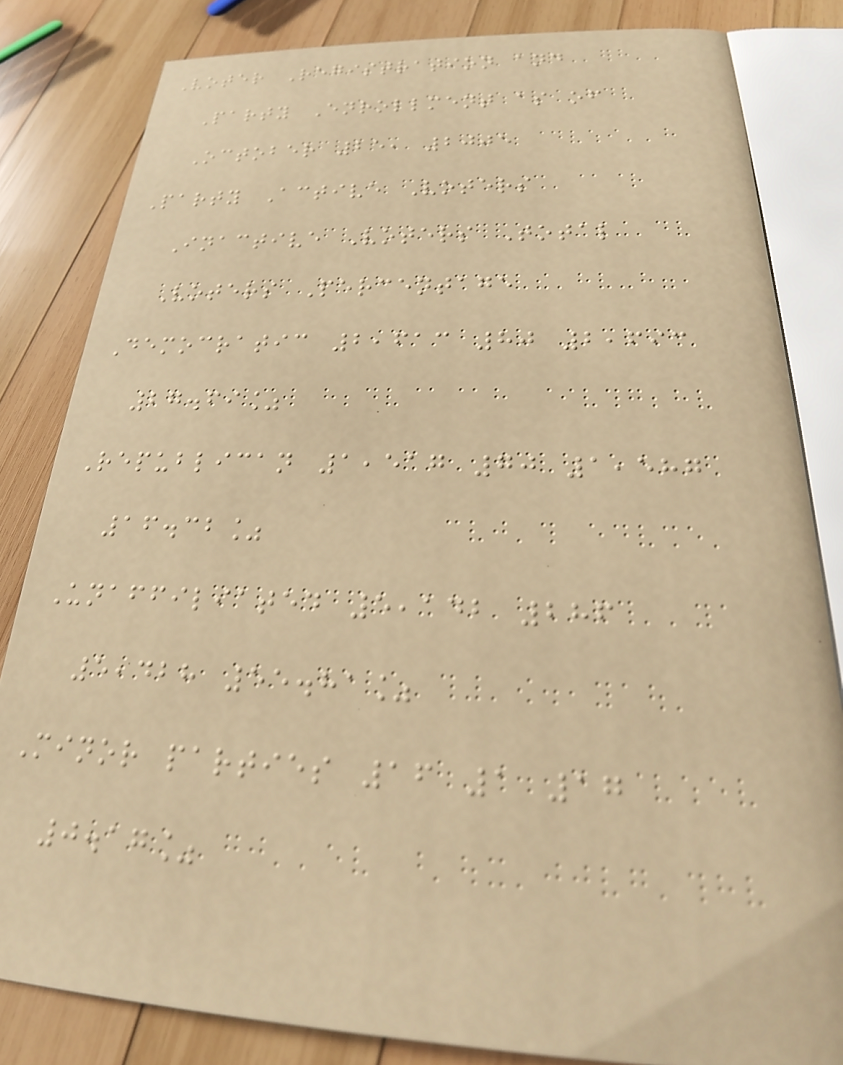Voter Registration and
Party Enrollment as of
October 25, 2005
Party Active Voters
Inactive Voters Total
Voters Percentage
Democratic 2,613 80 2,693
27.69%
Republican 1,517 70 1,587
16.32%
Unaffiliated 5,142 286
5,428 55.81%
Minor parties 16 1 17
0.17%
